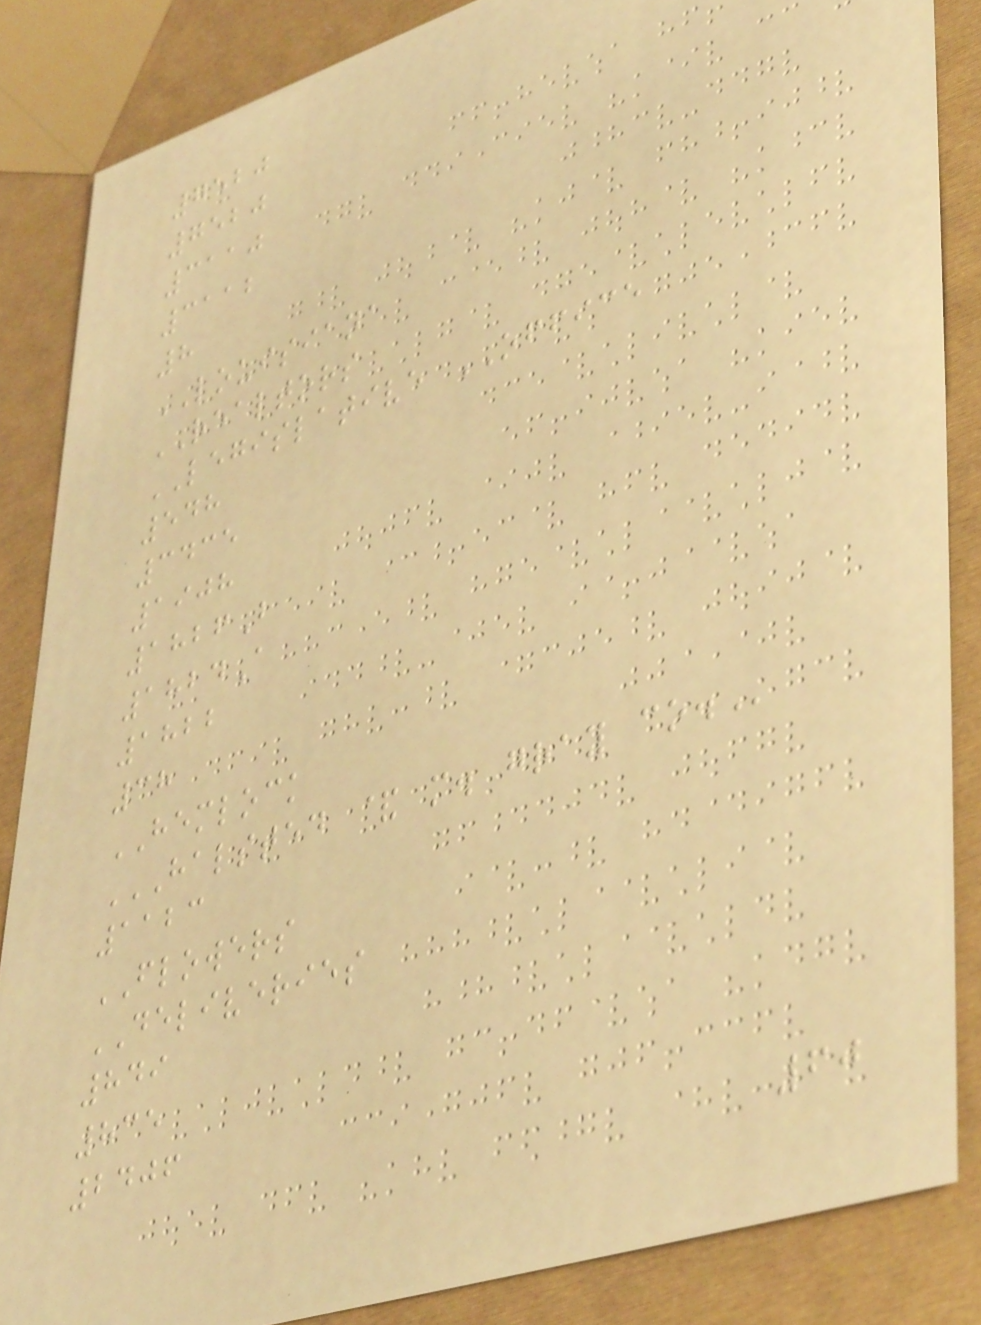7520
7520
3110
3112
8
LOUISIANA
REALTORS
LEGISLATIVE OFFICE
548
3435
1908
1826B
1824A
1822
38
HEMLOCK
HALSTED & M. GRAY CO.
1123
FLOWERS
DELIVERIES
849
835
2406
60
